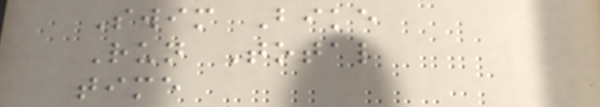Swim Bike
Run Total
time
